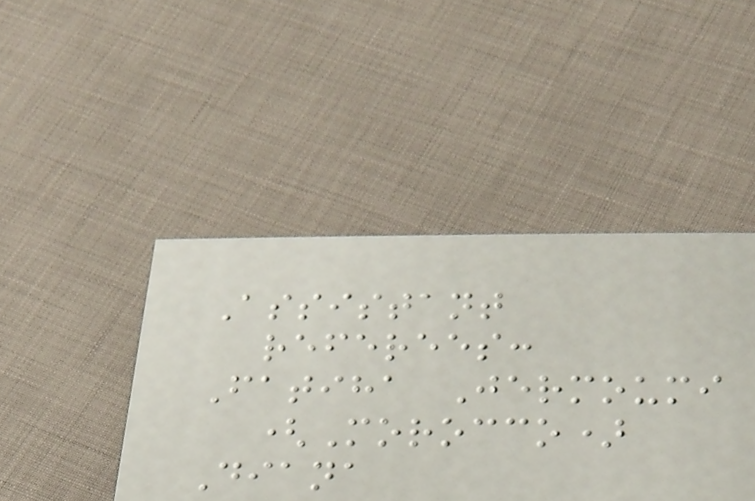Assistant
referees:
Fatiha Jermoumi
(Morocco)
Diana
